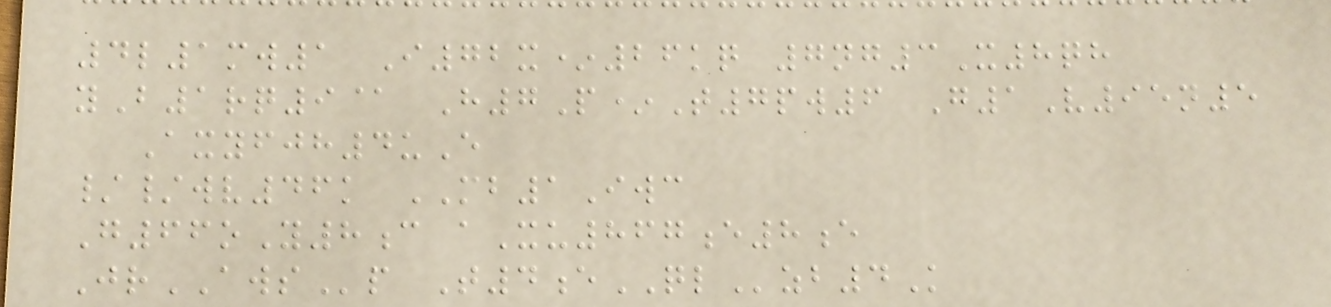4l1mw1 I72x*26kq 7ng3X8qh
yB1rq9@ H7P*T7pw6 G1V95n5
Axyfjh4uE
//wv46k MB1Iwc
G66oY8c aXu867e8e
JrAWSp T4eQLzb4K
